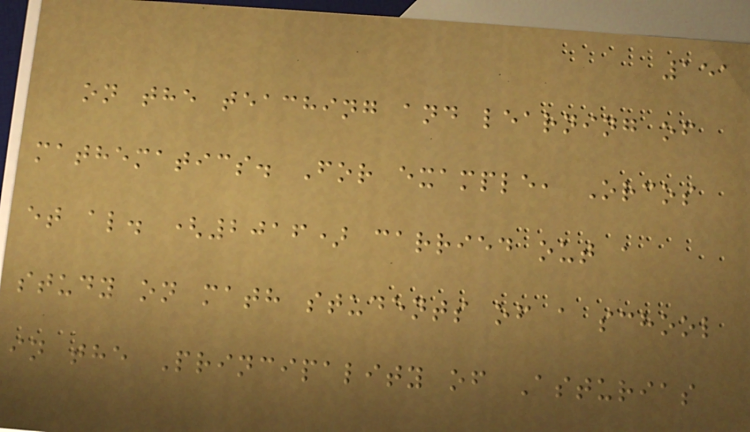151
on the teaching and learning of
mathematics. For example, Orcos
et al. (2016) carried out a
study on math students of a school
in the Principality of Asturias
